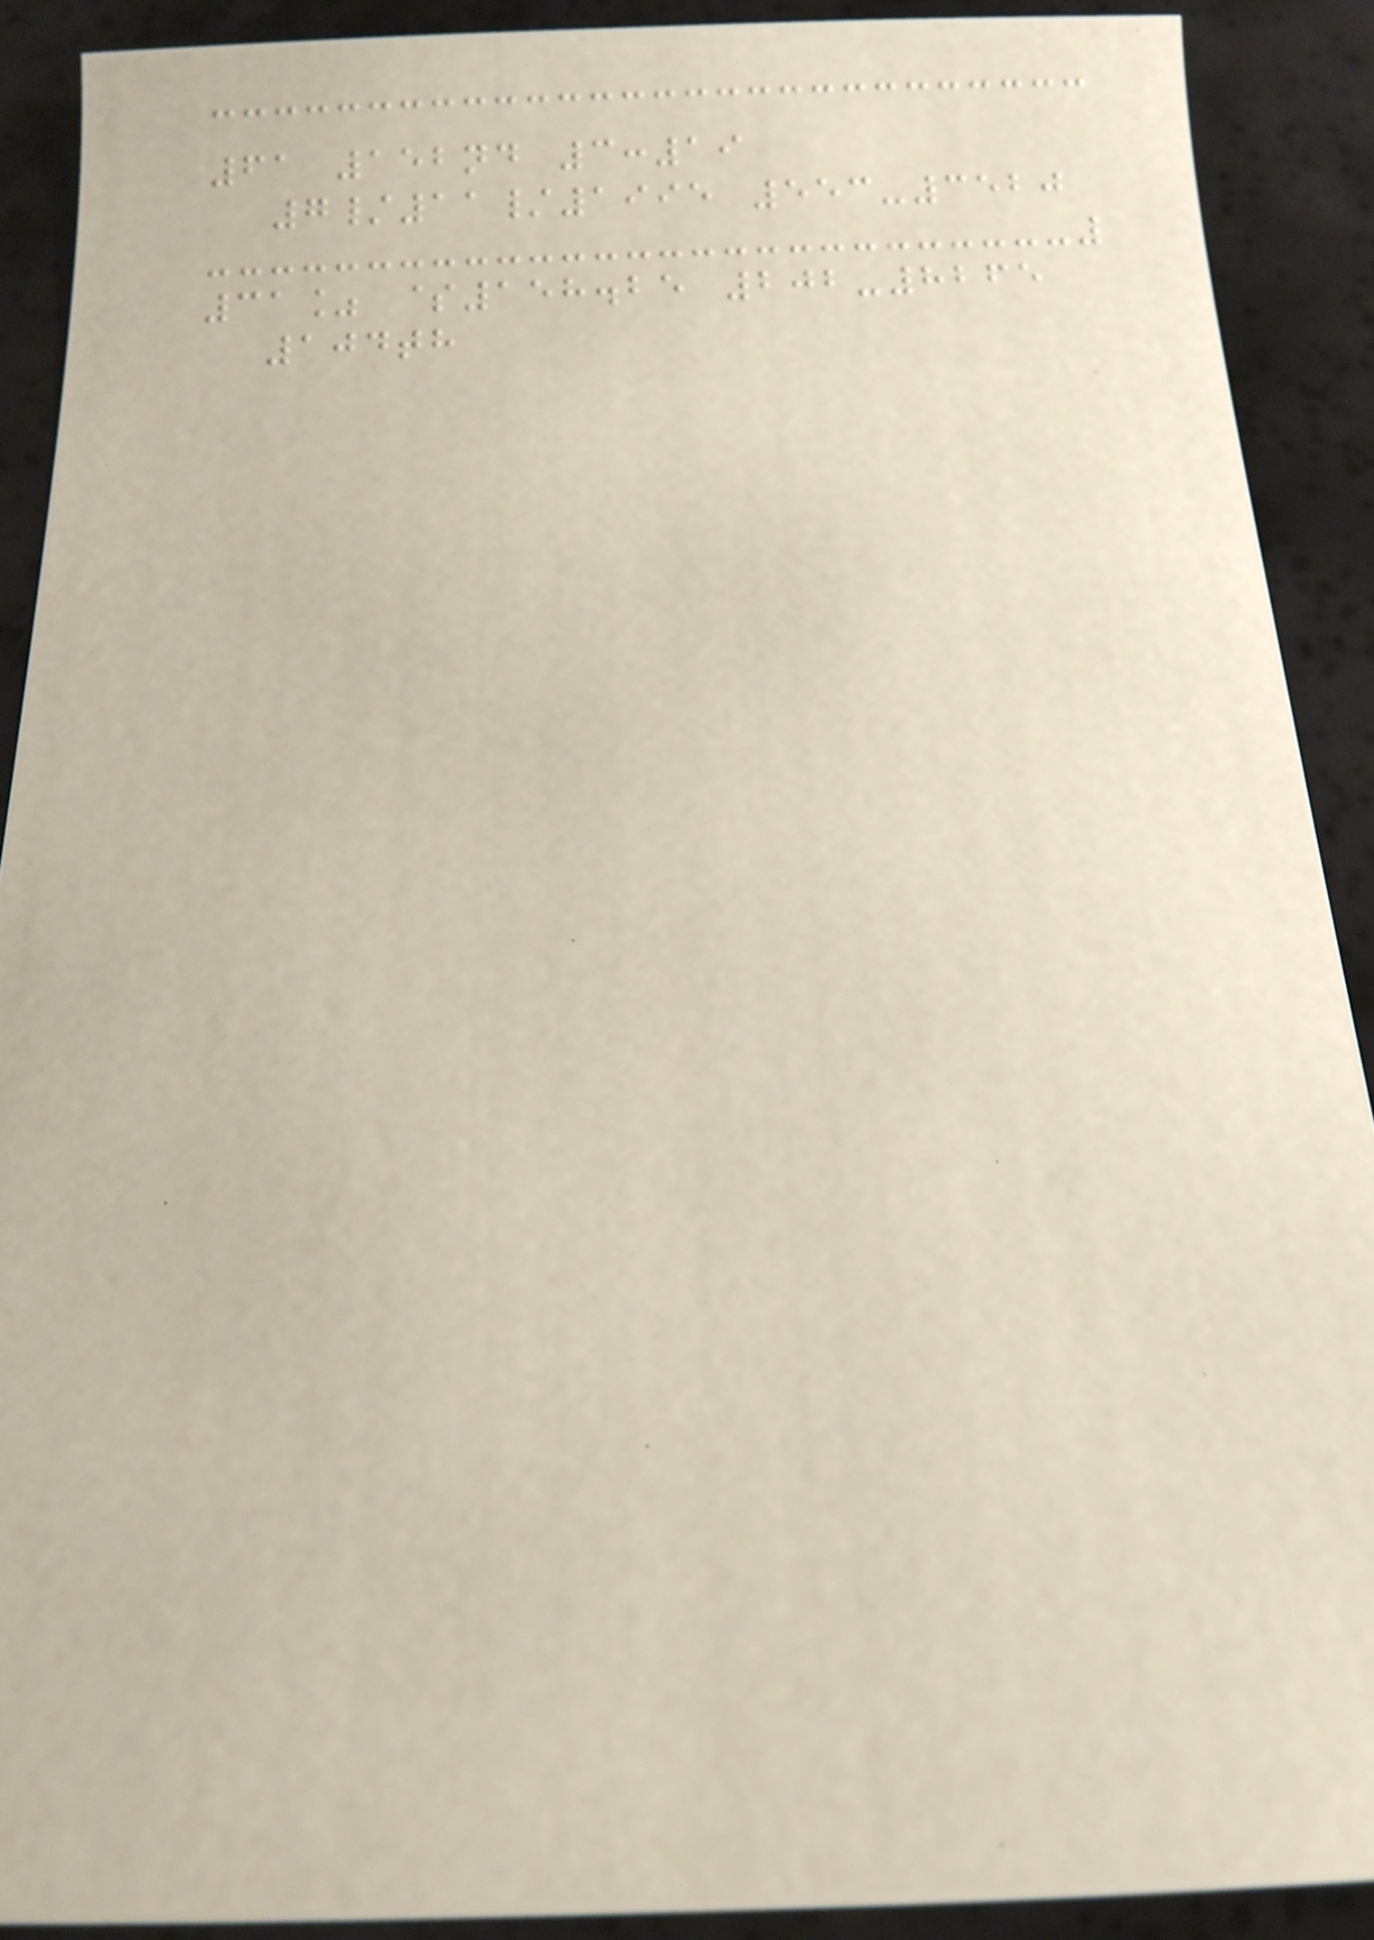61 152nd 3:19
7/11/1995 553-3520
31% $158.25 202-8265
104th
